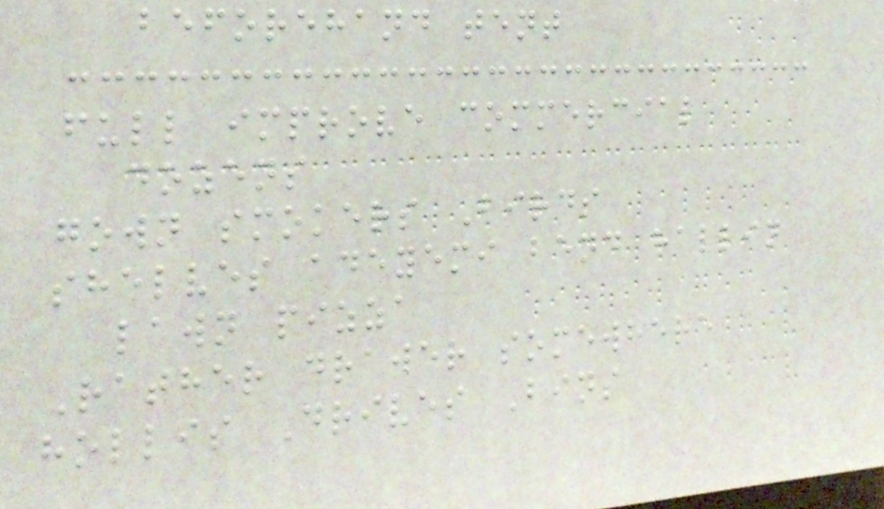beforehand tent
full improve commercial
dozens
gown smokers Birds
shelves adeyemi bend hallin
lawn pizza
Rather drawer somewhere
hollis Drives Bins
